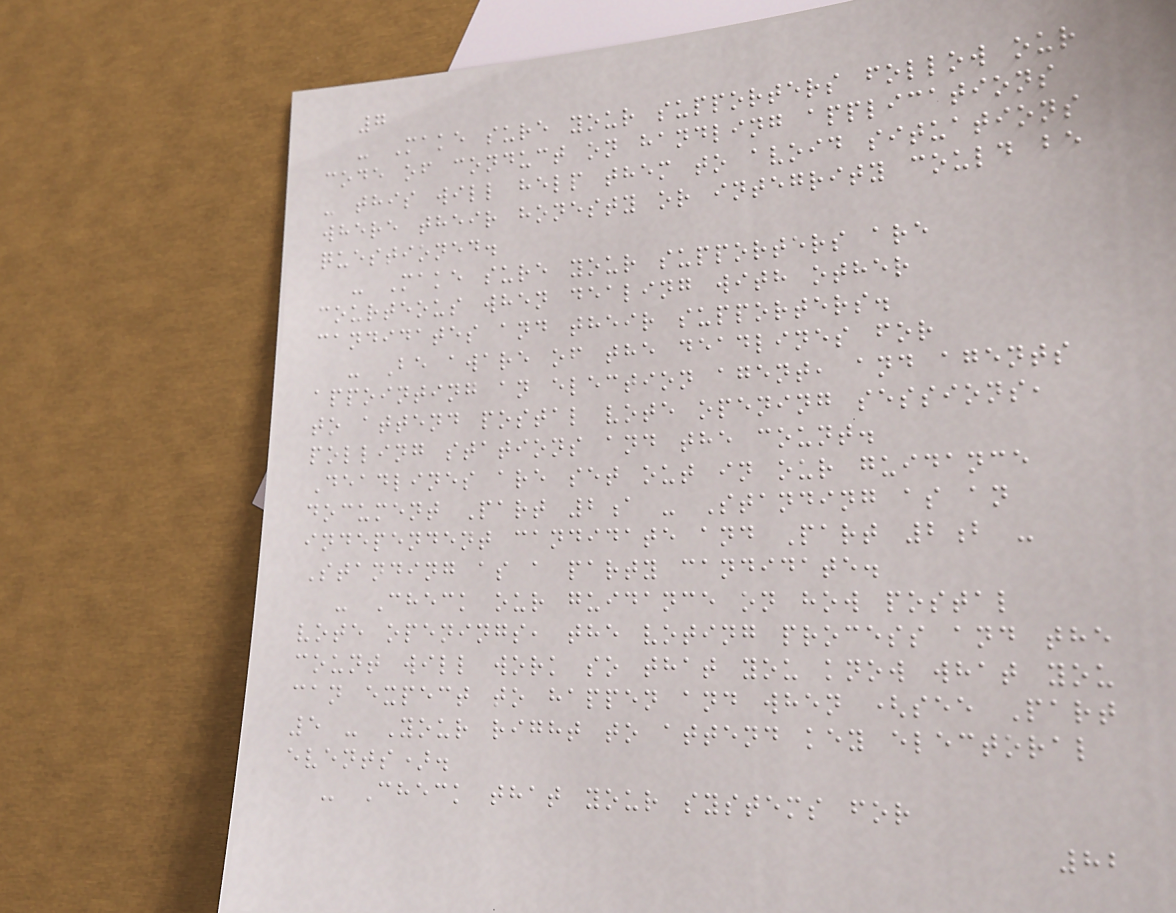7
- Make sure your supporters follow our
code of conduct on handling applications
- this will help them to avoid situations
where their honesty or integrity could be
questioned.
- Make sure your supporters are
courteous when dealing with other
candidates and their supporters.
- Be aware of the deadlines for
appointing an election agent, and agents
to attend postal vote opening sessions,
polling stations and the count.
Deadlines are set out in our guidance
document Part 2a - Standing as an
independent candidate and Part 2b -
Standing as a party candidate.
- Check our guidance on how postal
vote openings, the voting process and the
count will work so that you know what you
can expect to happen and when (see Part
5 - Your right to attend key electoral
events).
- Check that your systems for
82
